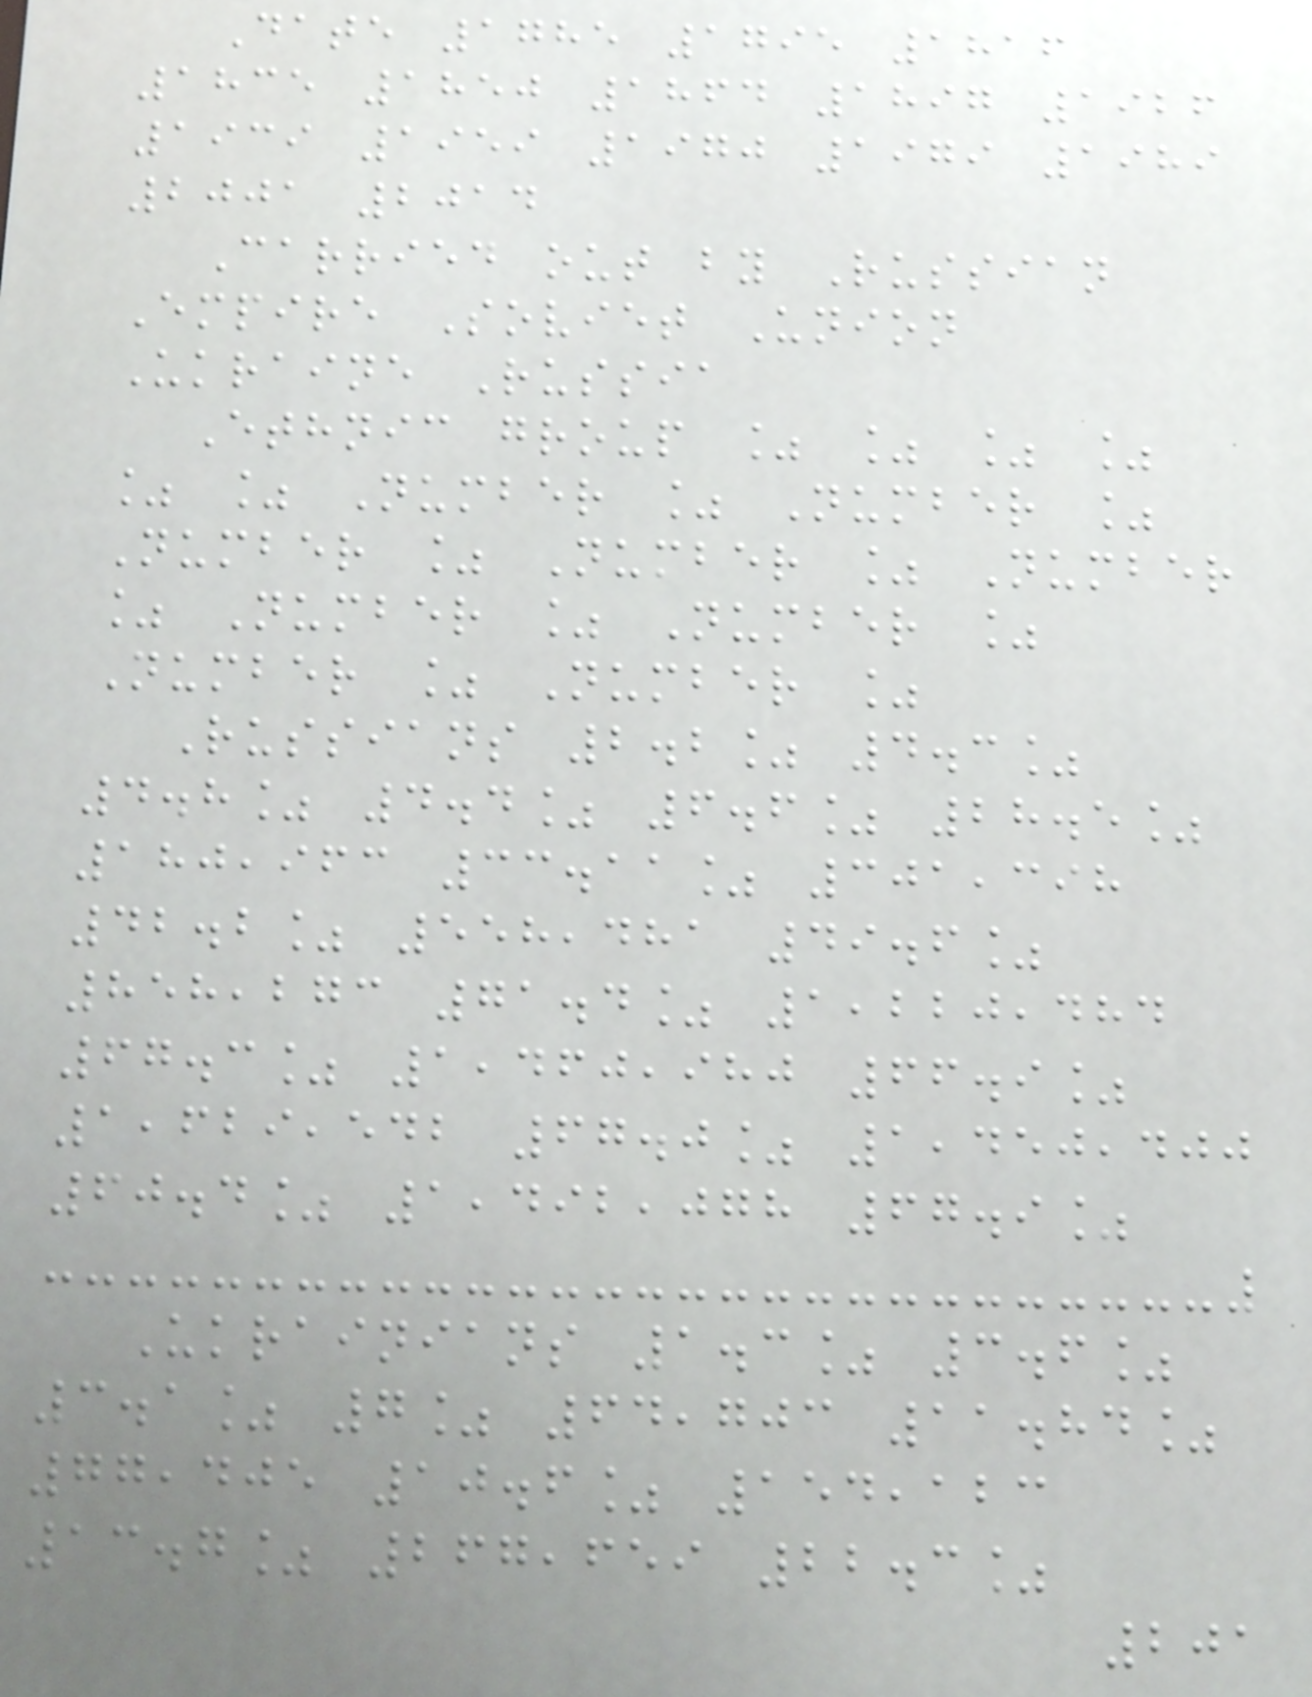Date 1785 1795 1816
1835 1850 1864 1897 1926
1939 1959 1970 1979 1989
2001 2014
Carried out by Russian
Empire Soviet Union
Ukraine Russia
Ethnic group % % % %
% % Number % Number %
Number % Number % Number
% Number % Number %
Number % Number %
Russians 2.2% 4.3%
4.8% 4.4% 6.6% 28.5%
180,963 33.11% 301,398
42.2% 558,481 49.6%
858,273 71.4% 1,220,484
67.3% 1,460,980 66.9%
1,629,542 67.0% 1,450,400
60.4% 1,492,078 67.9%
Ukrainians 1.3% 3.6%
3.1% 7% 64,703 11.84%
77,405 10.6% 154,123
13.7% 267,659 22.3%
201
